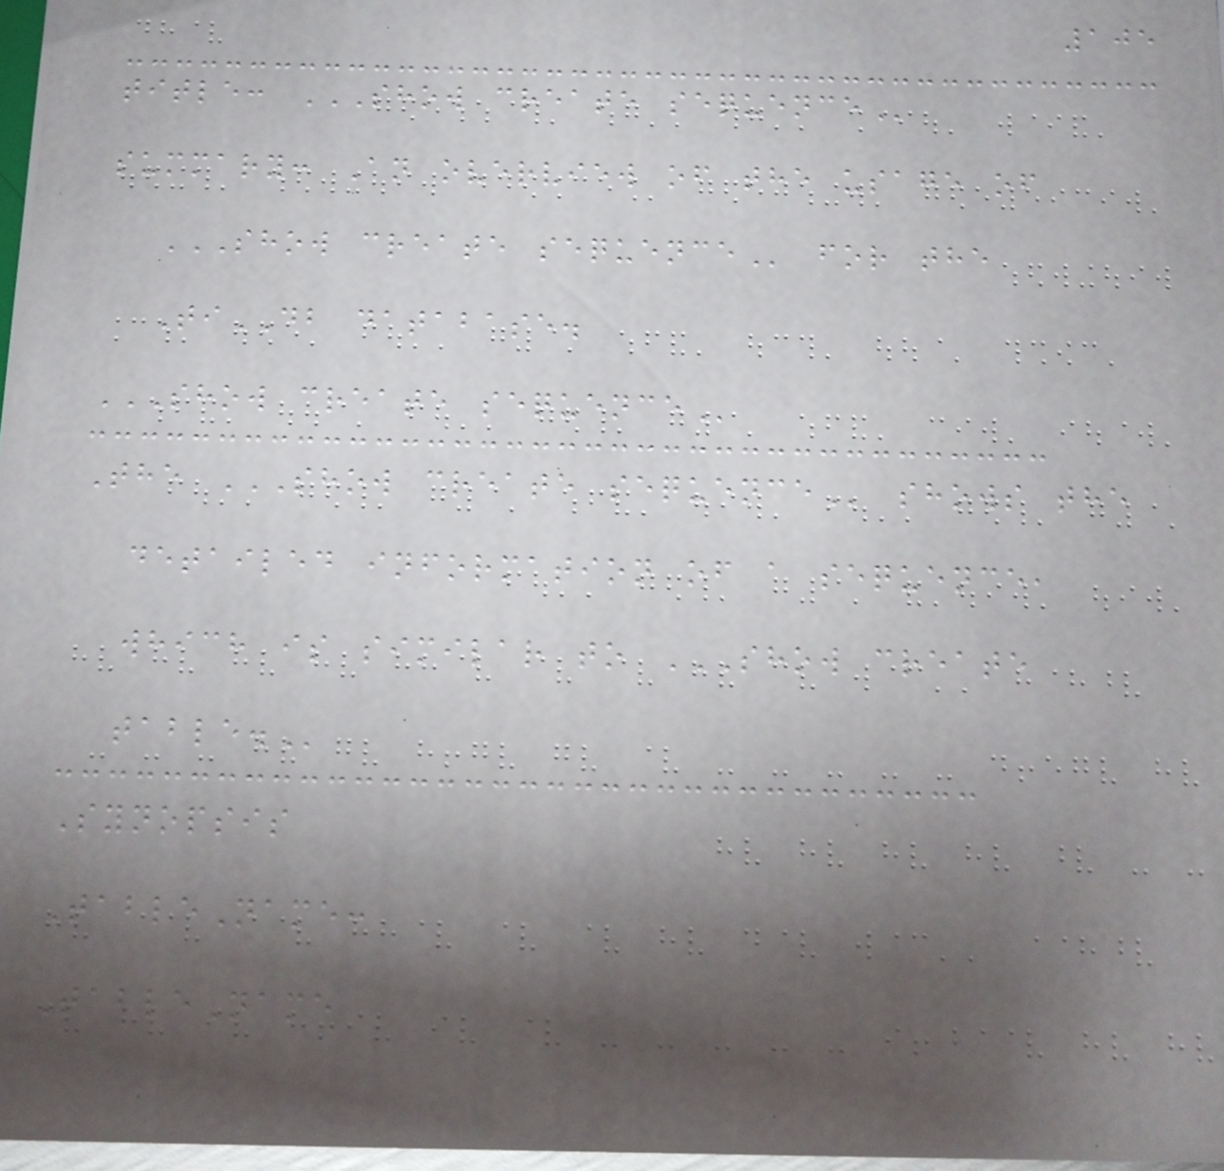105
title: SHOW CREATE SEQUENCE
summary: An overview of the usage of
SHOW CREATE SEQUENCE for the
TiDB database.
SHOW CREATE SEQUENCE
The SHOW CREATE SEQUENCE shows the
detailed information of a sequence,
which is similar to SHOW CREATE
TABLE.
Synopsis
TableName:
TableName
